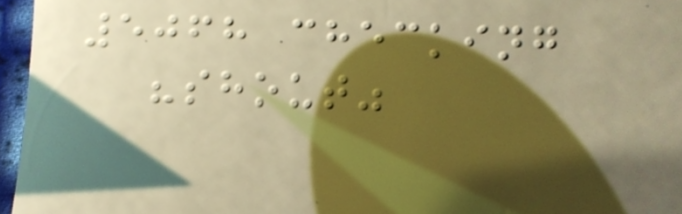5068 checking
"shout"
